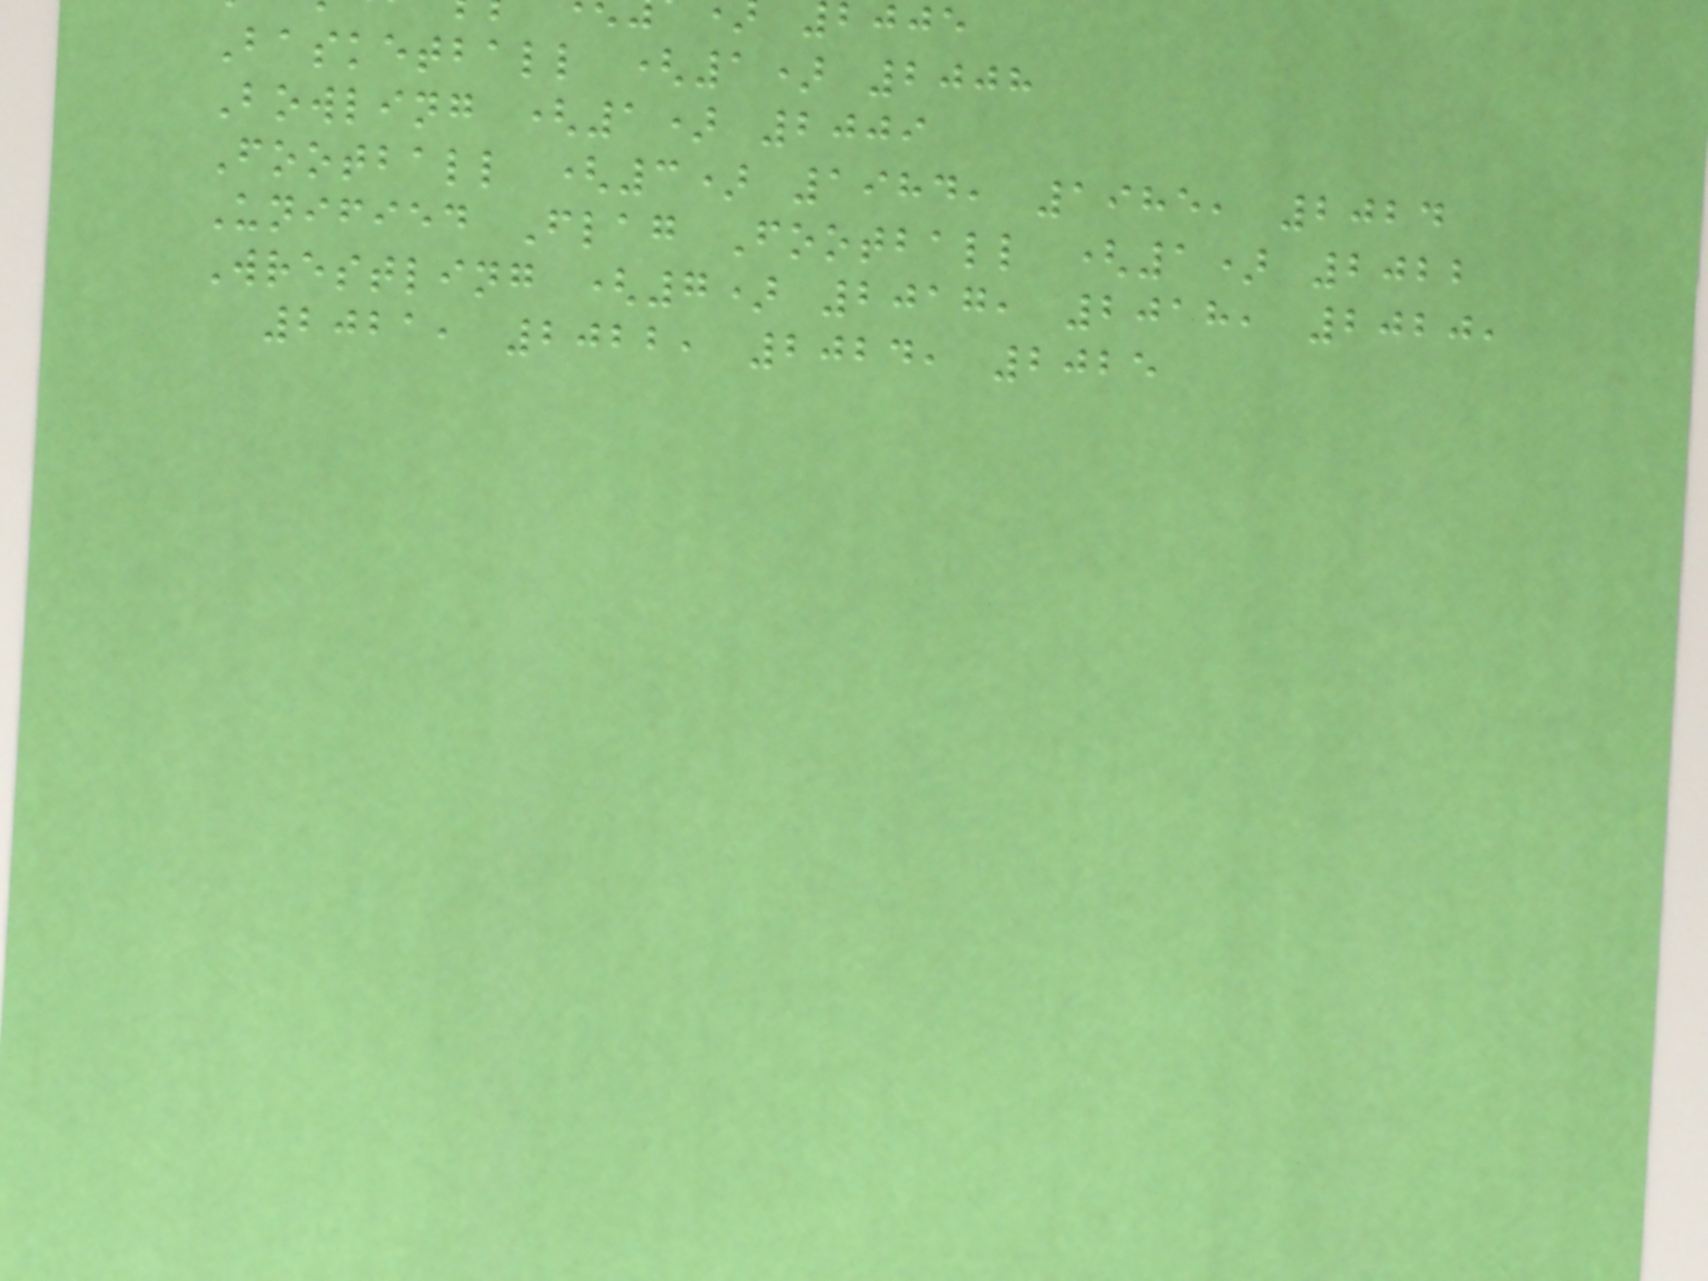Basketball (1) 2008
Bowling (1) 2009
Football (3) 1984, 1985, 2024
Unified Flag Football (1) 2022
Wrestling (7) 2017, 2018, 2020,
2021, 2022, 2024, 2025
